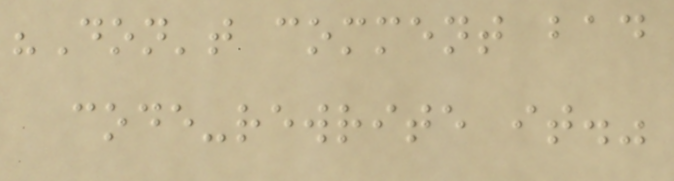"Don't comment bad
code-rewrite it."
